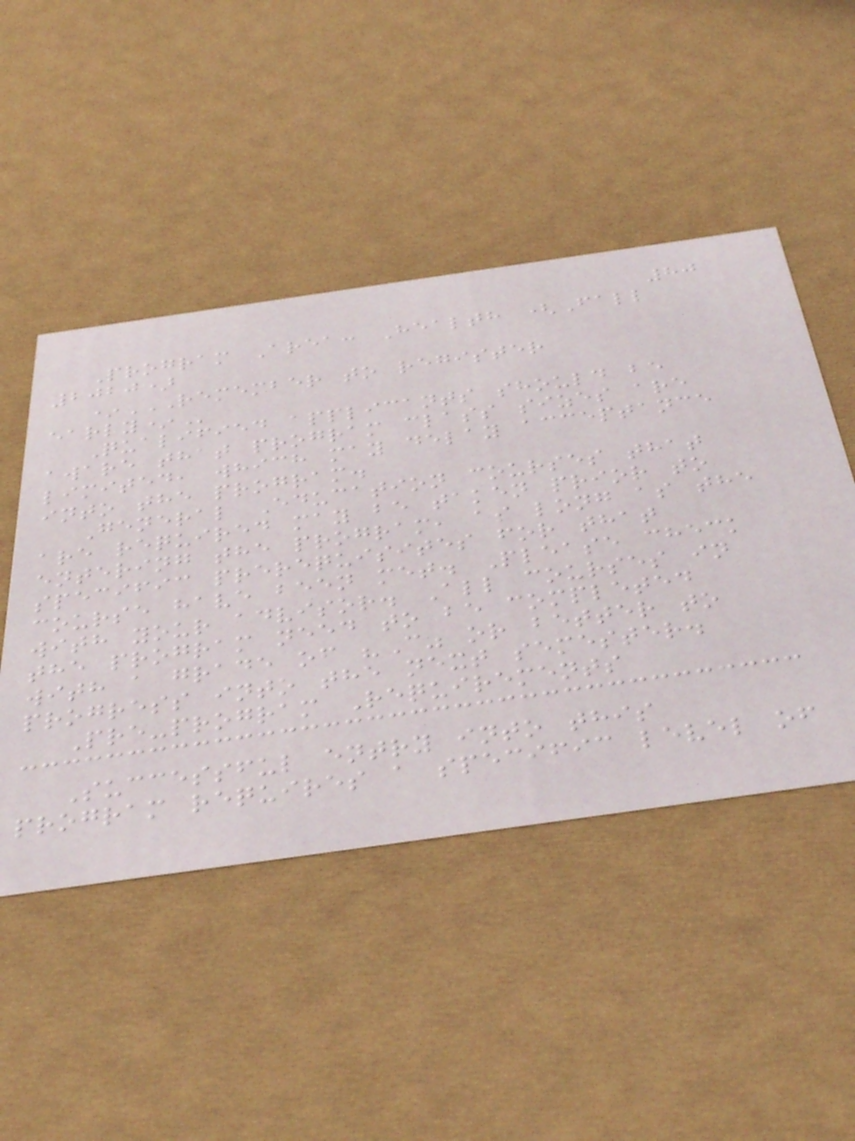80
Program Area: Health (Fall
2020)
*REMEMBER TO REGISTER
EARLY*
Qualified applicants should be
aware that program class sizes are
limited, which may delay acceptance
into the program.
General Education courses that
are required may be taken prior to
entering the program, as long as the
specific prerequisites for that
course have been met. Please check
with your advisor. All courses in
the program need to be completed
with a grade of "C" or better to
progress into the next semester.
Pre-program Requirements
Successful entry into this
program requires a specific level of
